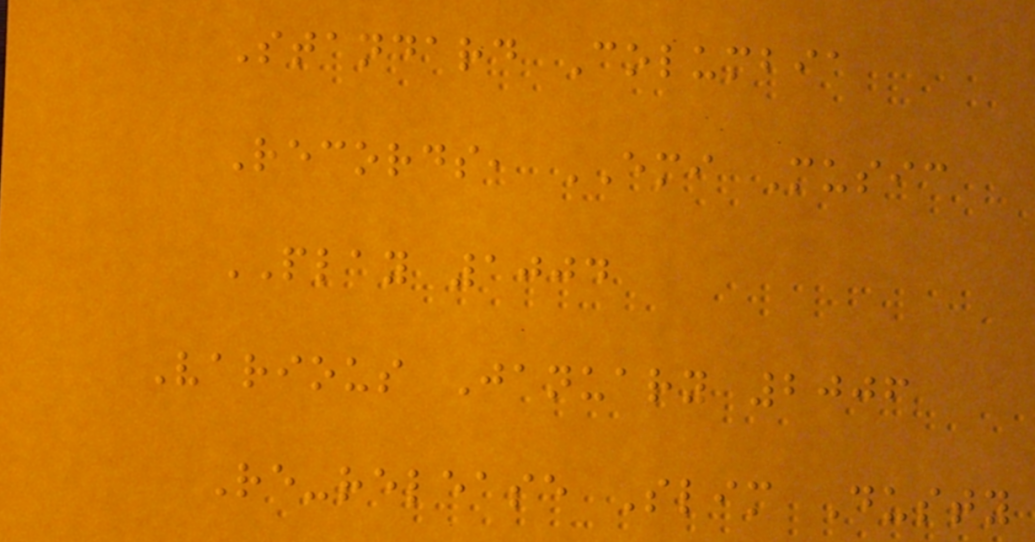Standard Columbia
Records, EMI Music
PLAY 1004
Various January 2006
Re-release Slim Dusty
